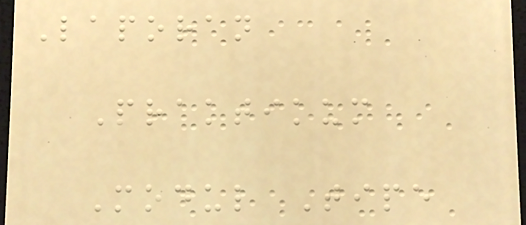Laporan
Praktikum
Modul Tipe
